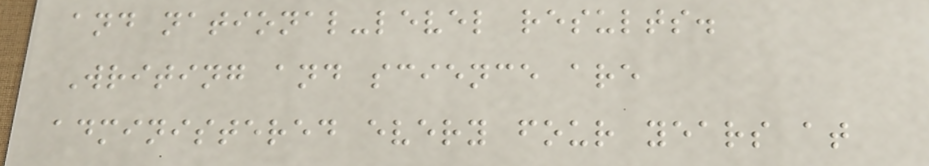and national-level results.
Writing and science are
administered every four years at
